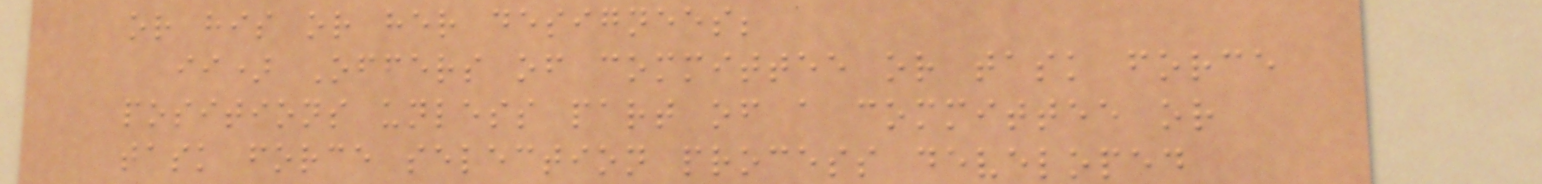or his or her designees;
ii) Offers of committee or task force
positions unless part of a committee or
task force selection process developed
